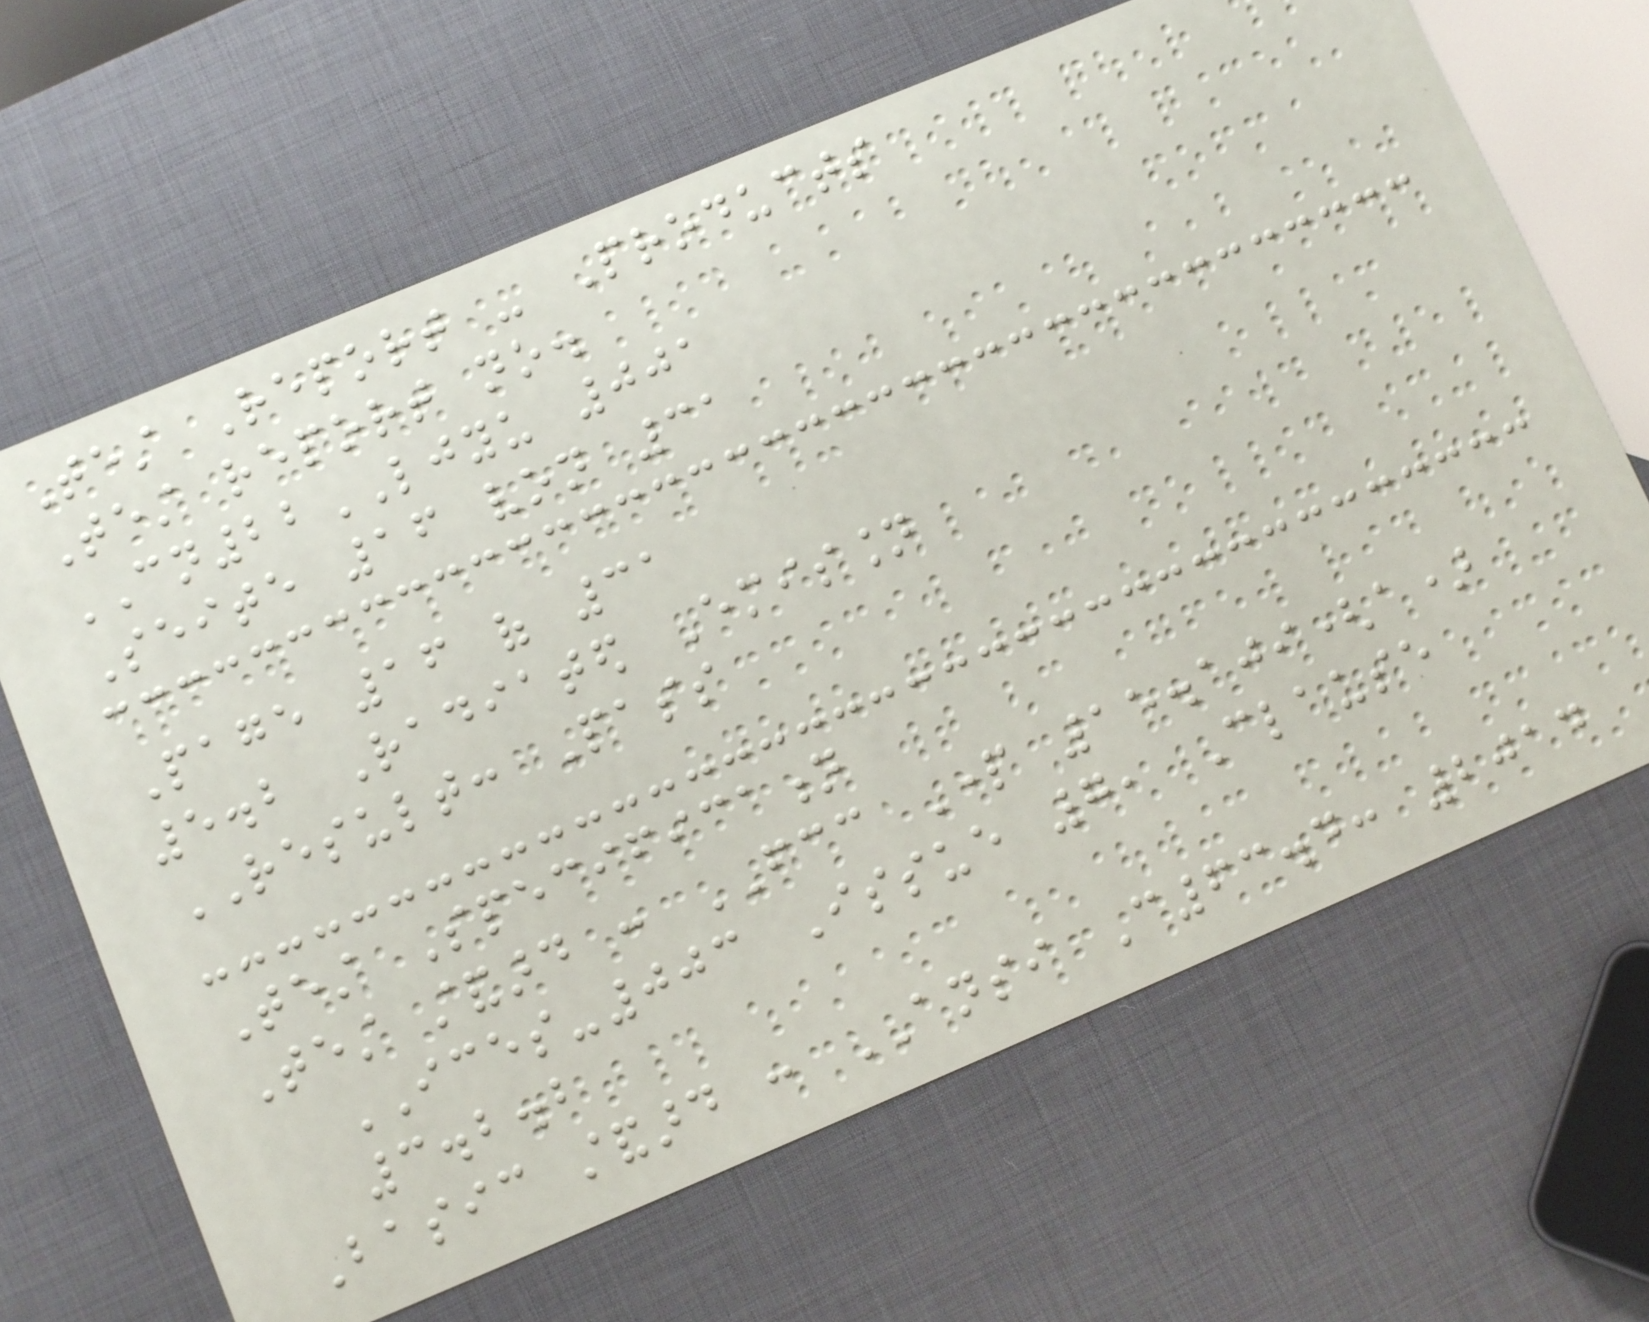Test Report - Products
Test report no.
CN22LJYU 001
Seite 16 von 31
Page 16 of 31
5.2 Radiated Emission
RESULT: Pass
Test Specification
Test standard : FCC Part 15.109(a)
ICES-003 Issue 7, Clause
3.2.2
Basic standard : ANSI C63.4: 2014
